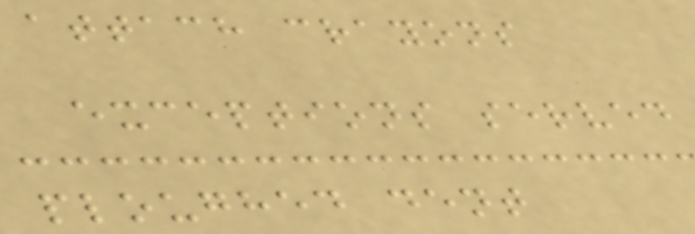attach crayons
exceptions served
ploughed dent
